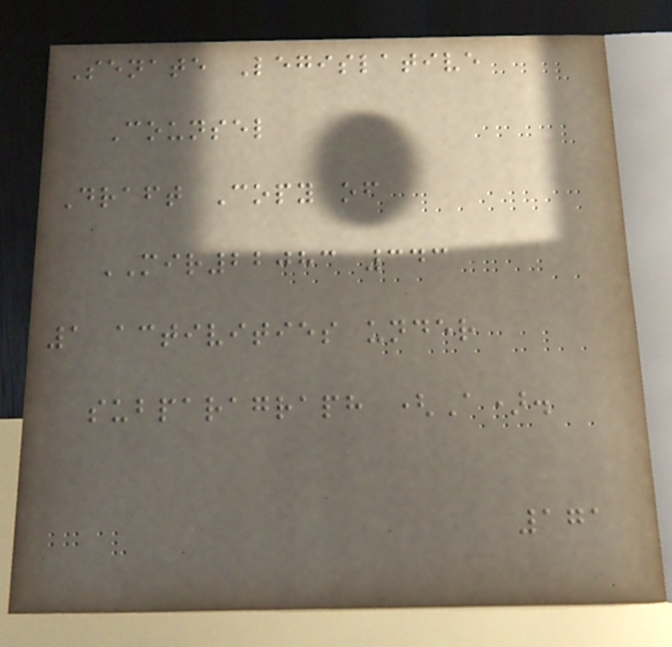Senate Legislative
Counsel
Draft Copy of
MIR22083 343
1 activities under
subparagraph (A).
171
